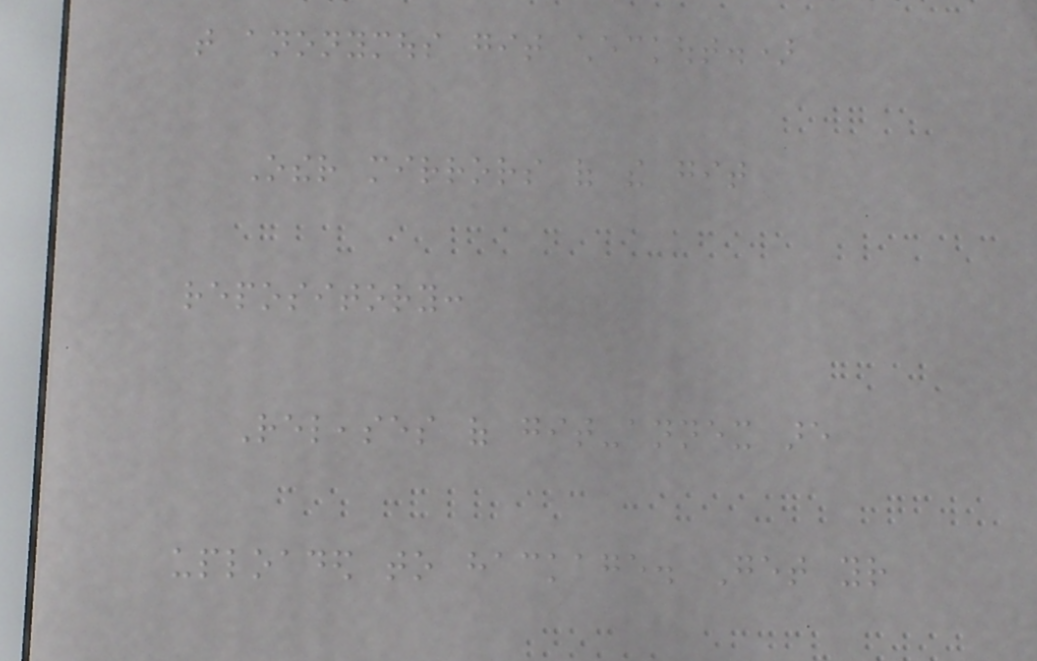that anonymous git checkout.)
Other mirrors of the git
repository:
Releases of git-annex are
uploaded to hackage. Get your
